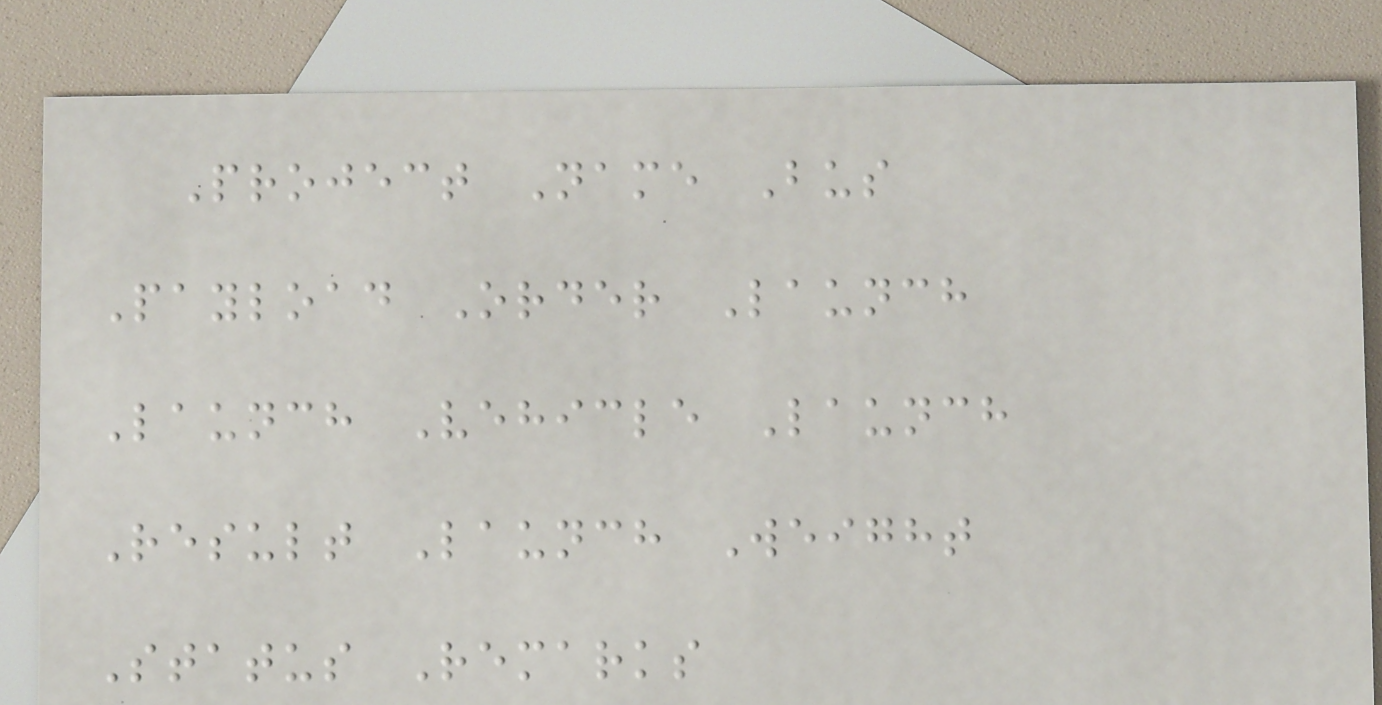Project Name Bus
Payload Order Launch
Launch Vehicle Launch
Result Launch Weight
Status Remarks
